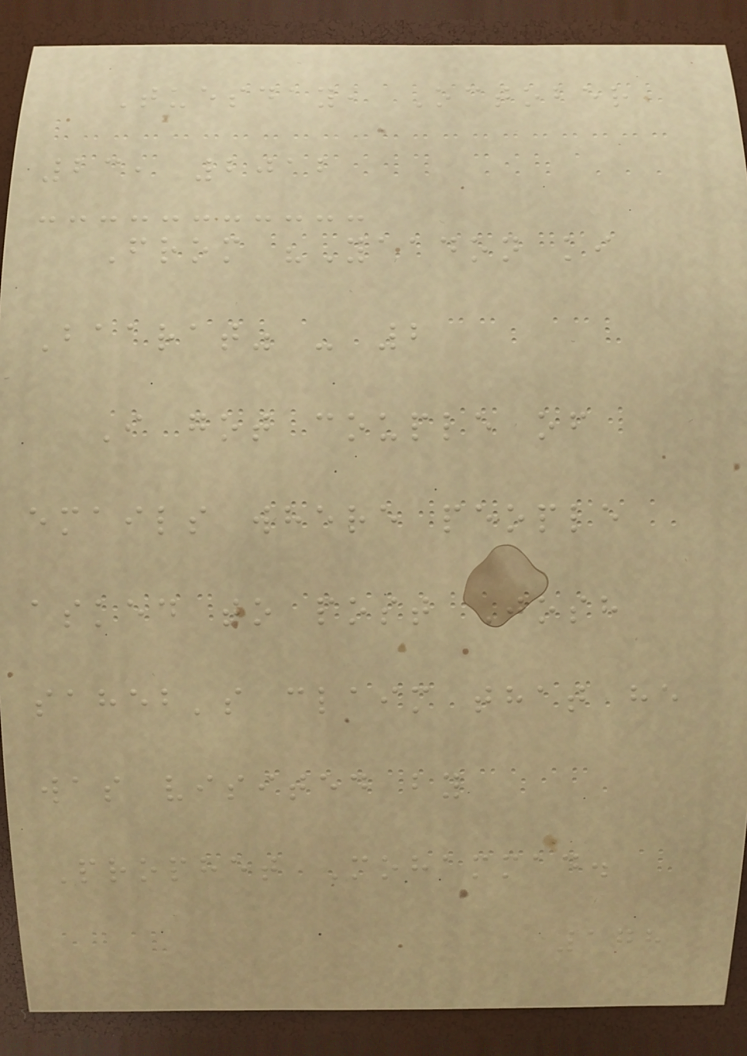Tuesday, October
23, 2012
From "Yaadon ki
Baarat" - 2
I got couple of
emails where people
asked to post Josh
saheb's claim that he
was visited by
Prophet Mohammad.
178
